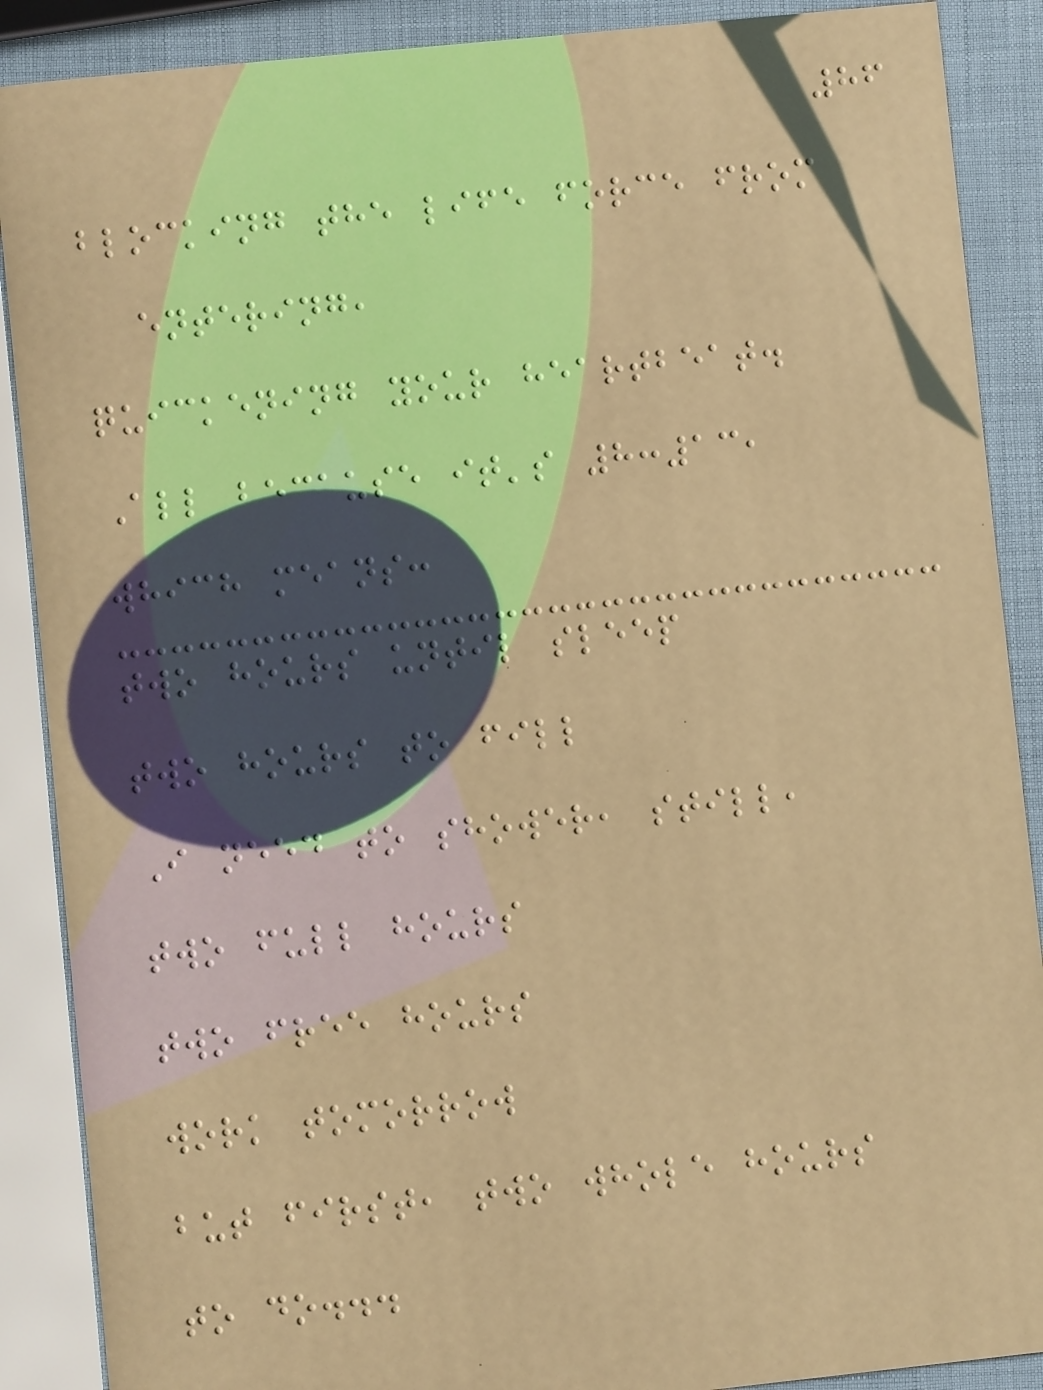86
blocking the life force from
entering,
quickening your heartbeat.
All because it's 8:13,
which means:
two hours until sleep
two hours to fill
I need to shower, still,
two full hours
two free hours
work tomorrow
but first, two whole hours
to do...
